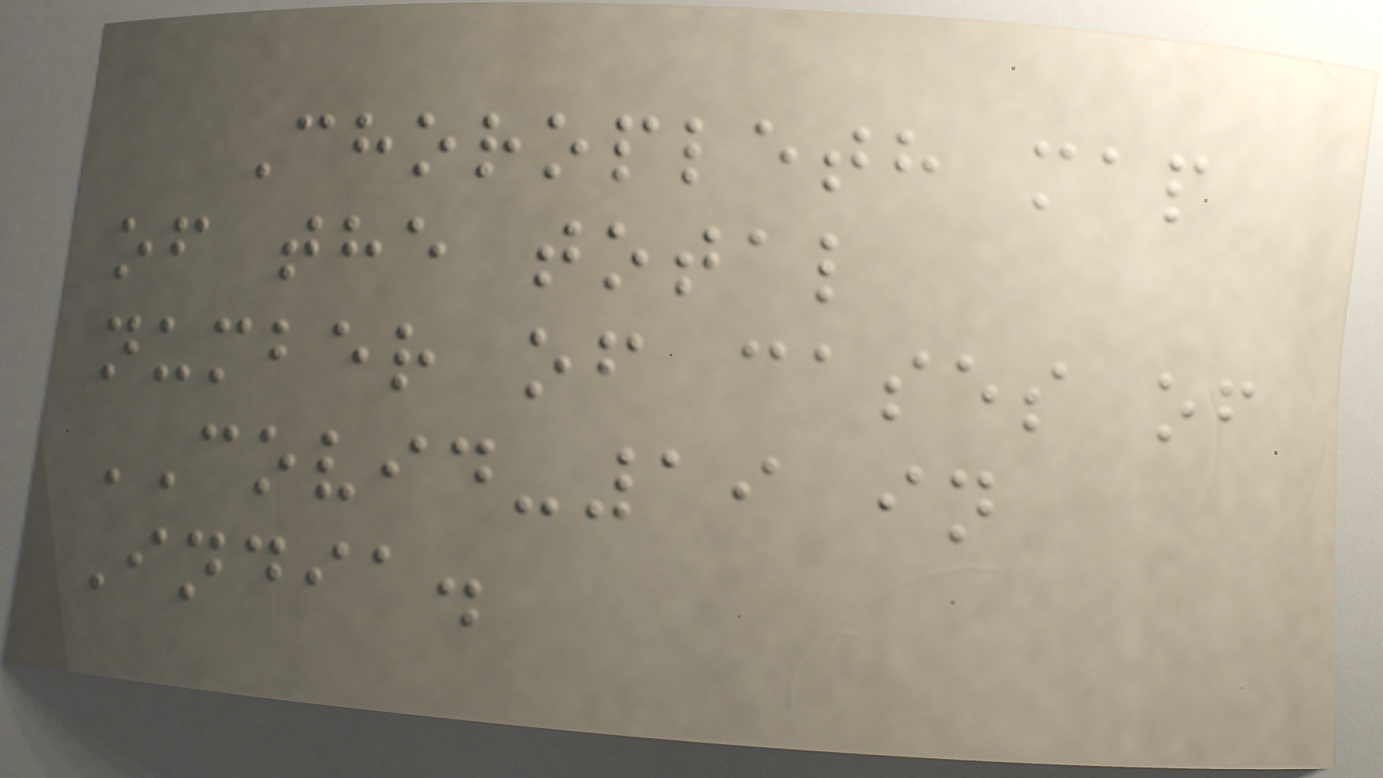Choropleth map
of the total
number of cases of
COVID-19 in
India.
